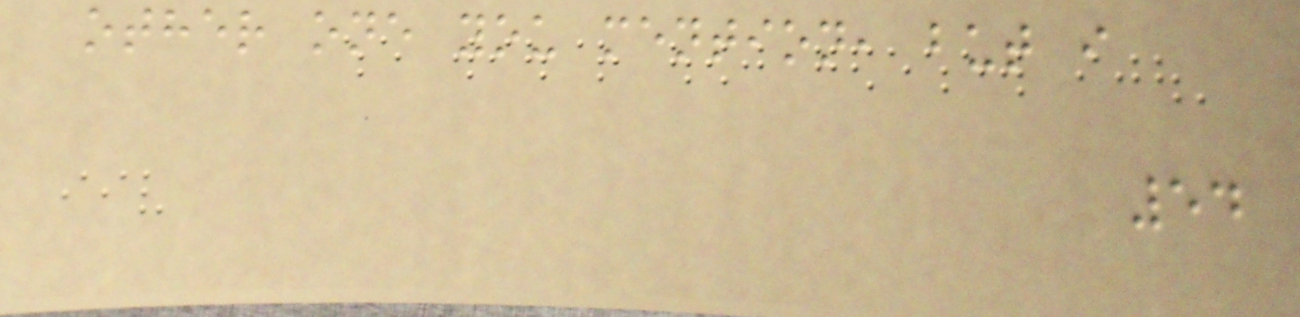other one you mention, but i
54
